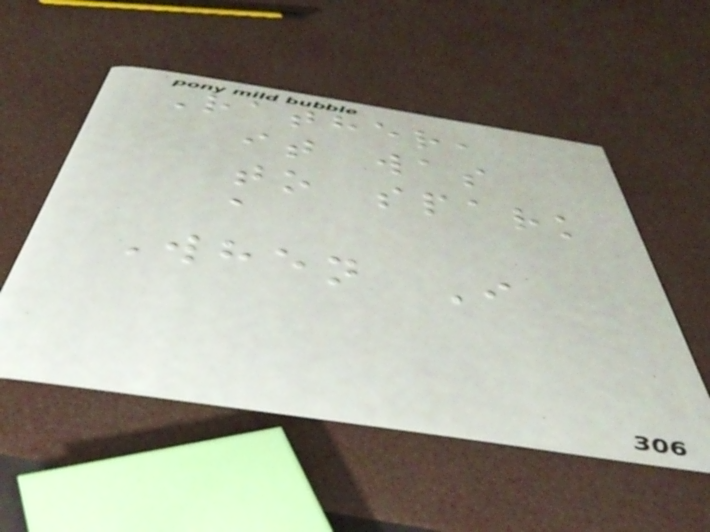Rather,
it was
to spark
a
When I
